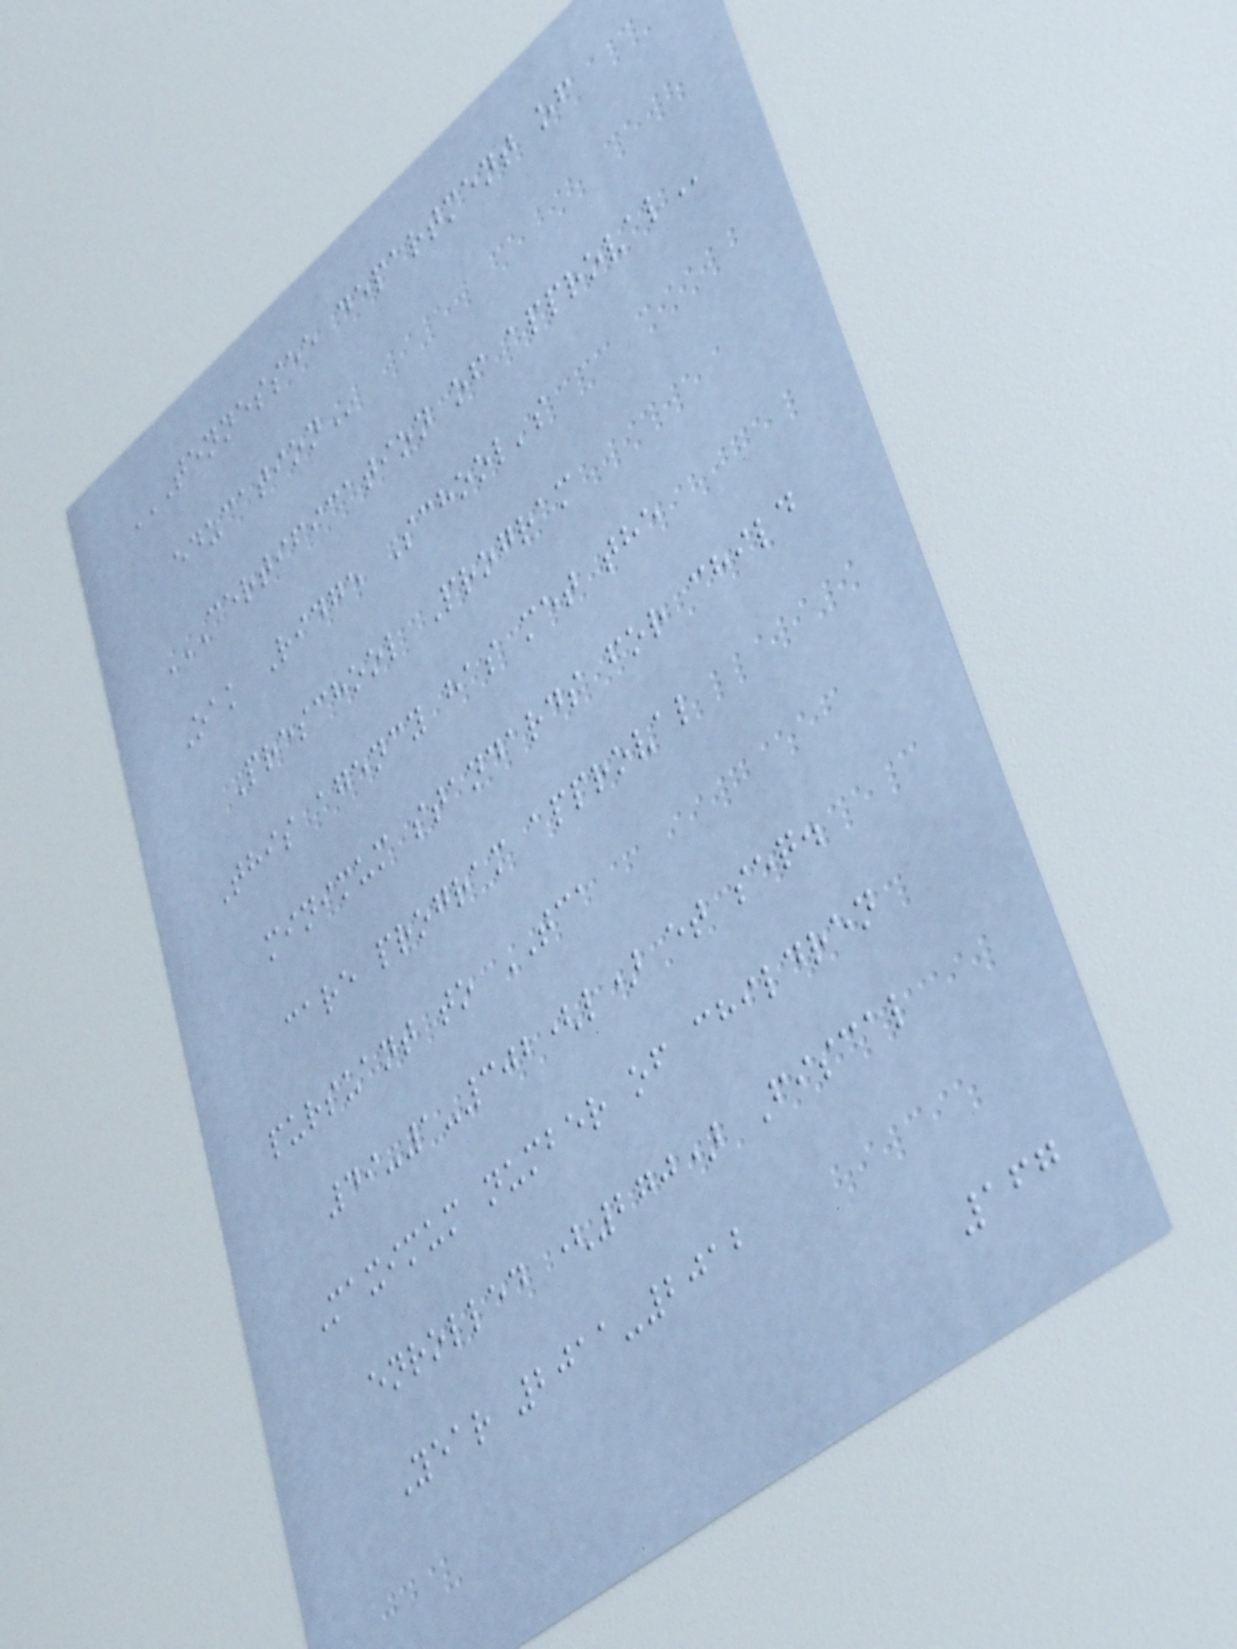TENNESSEE DEPARTMENT OF
EDUCATION
CERTIFICATION OF APPROVAL
Oak Ridge School's
Preschool Program
This agency has met the
minimum standards for child
care program approval
pursuant to TCA
49-1-302(l) et seq.
Maximum number of children
enrolled (270) Fiscal
Year 2011-2012
167
